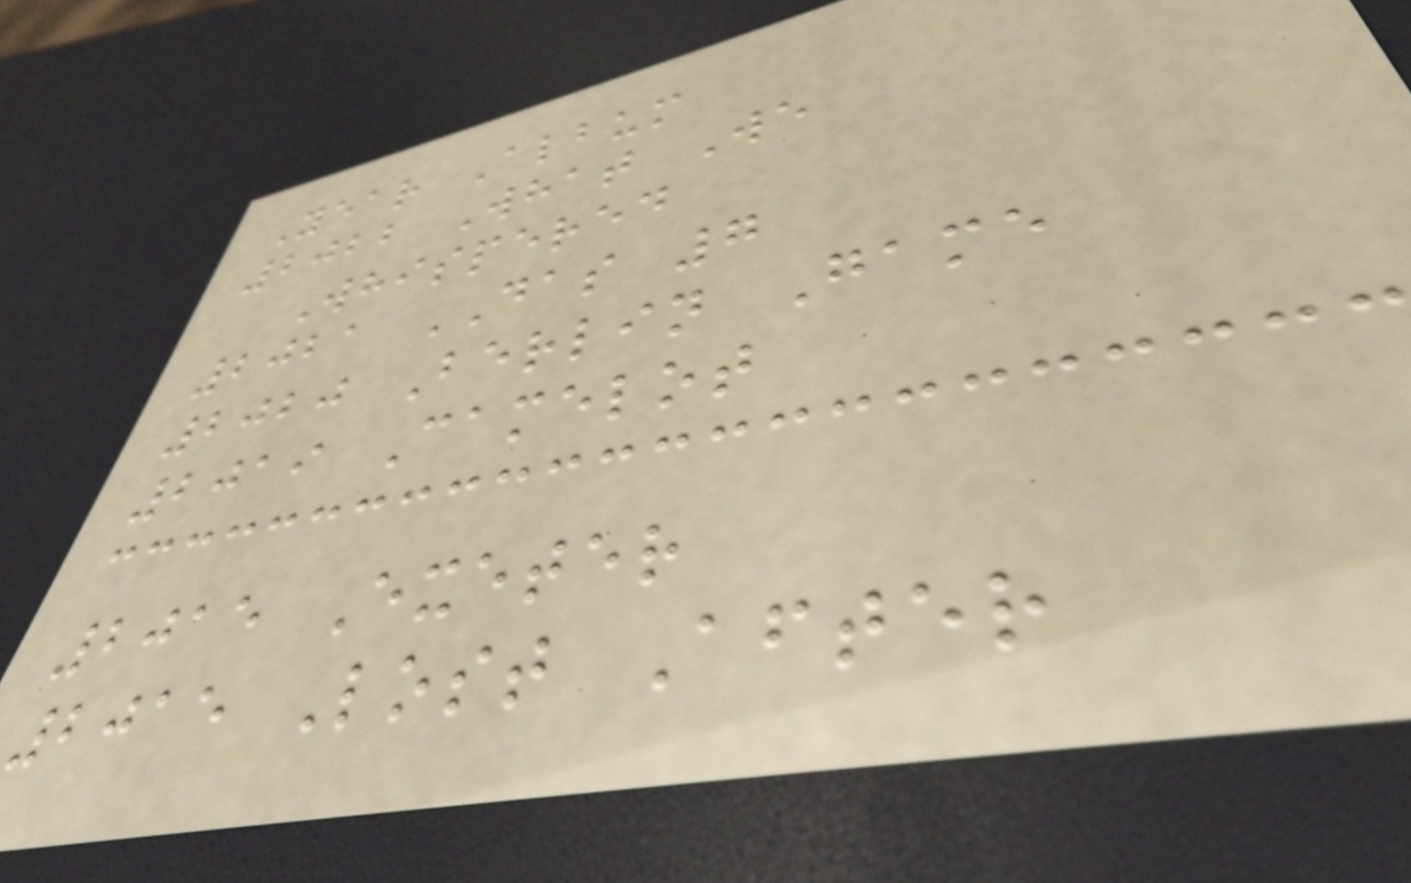Year Album
2022 What We
Whispered
2021 DAS 7
2020 Berlin Game
2019 Camelot
2015 Exeter
2015 Lost After
